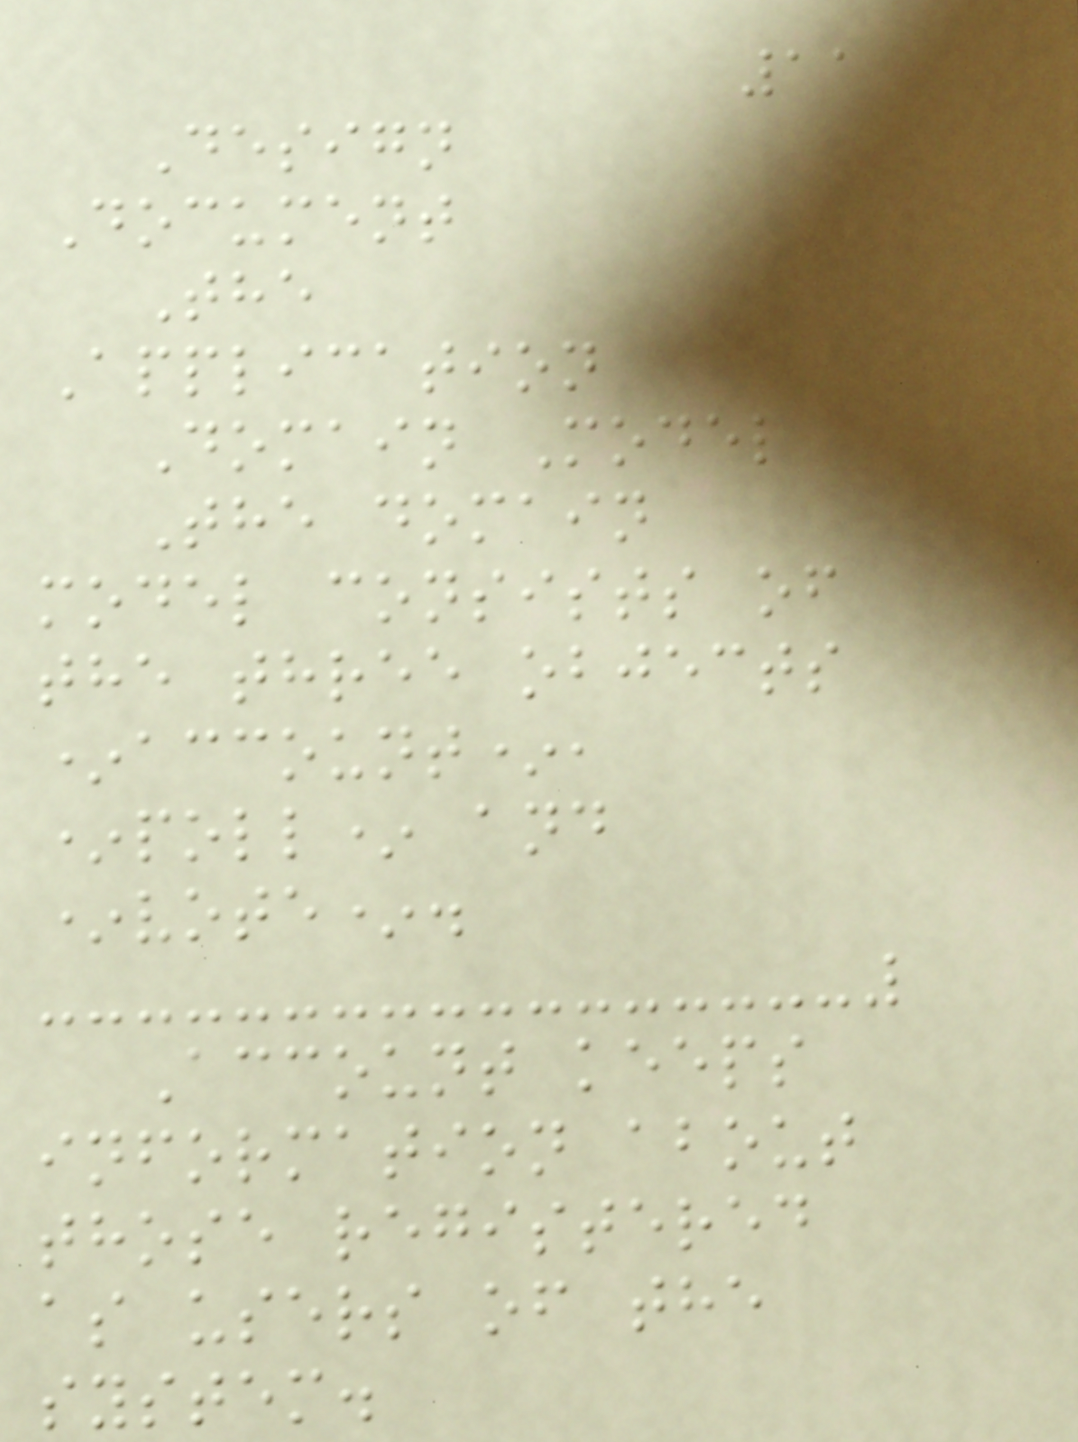11
Design
Document
The
Application
Domain Model
The domain
model consists of
the three objects
*account*,
*poll* and
*vote*.
Account keeps
information about
those registered
as users of the
system.
